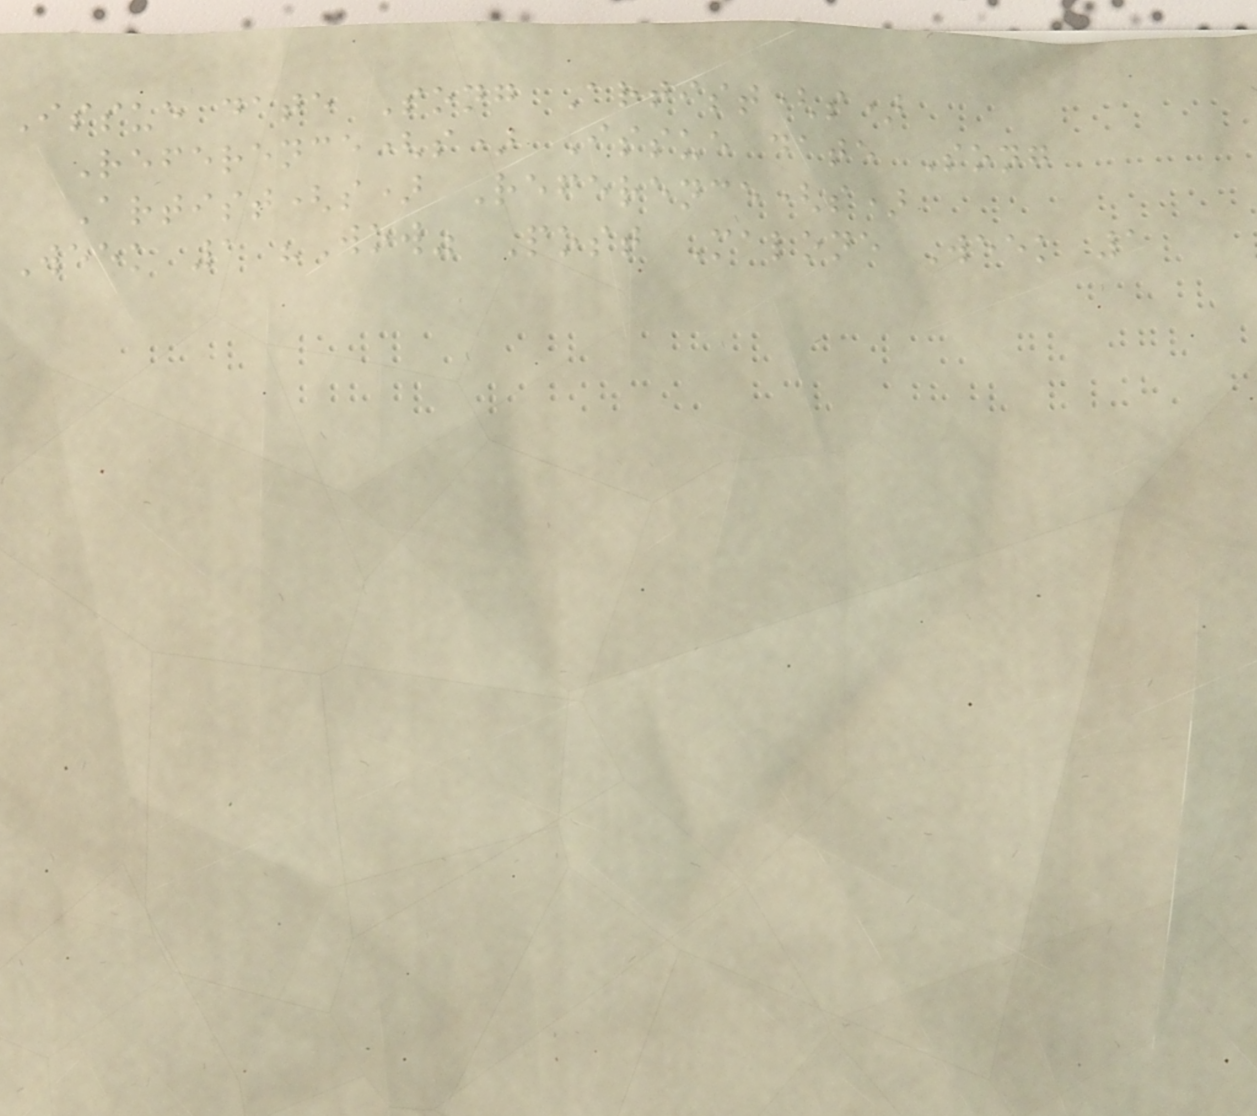Issue date Song Artist(s)
Reference(s) Issue date Song
Artist(s) Reference(s)
Week 1 "Wow" Post Malone Week 1
